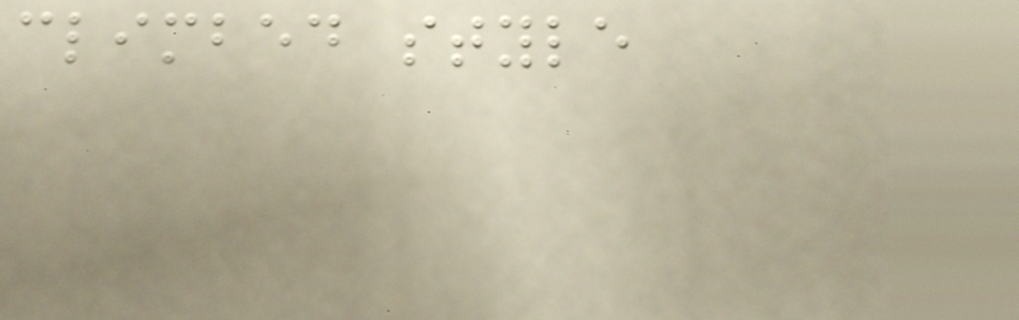climbed style
